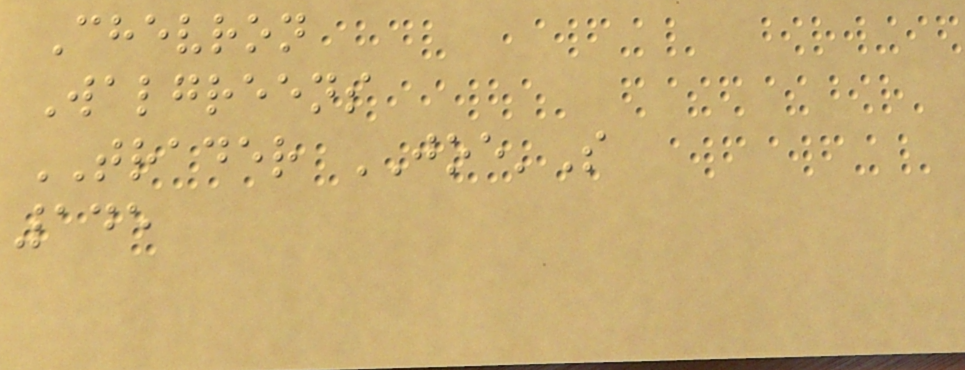Chevron
Walgreens
TRADER JOE'S
145
